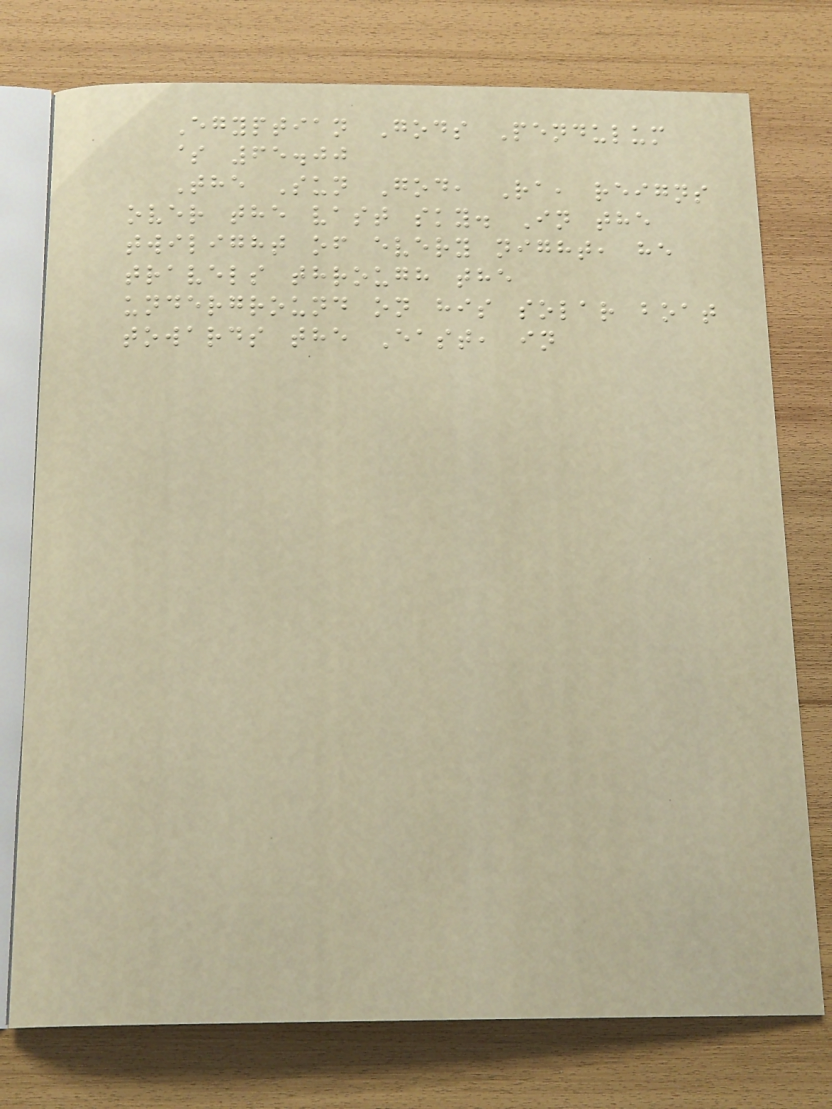Egyptian Gods Pendulum
$ 65.00
The Sun God, Ra, reigns
over the vast sky. In the
twilight of every night, he
travels through the
underground on his solar boat
towards the East, in
